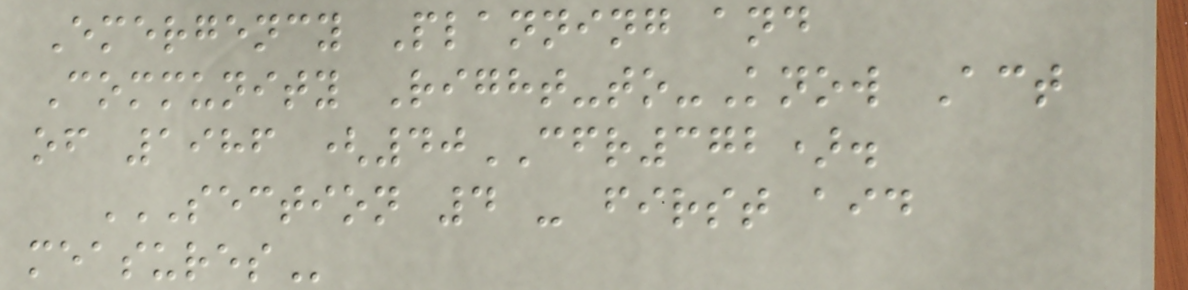Emergency Planning and
Community Right-to-Know Act
of 1986 (40CFR372).
SECTION 4 - FIRST AID
MEASURES
